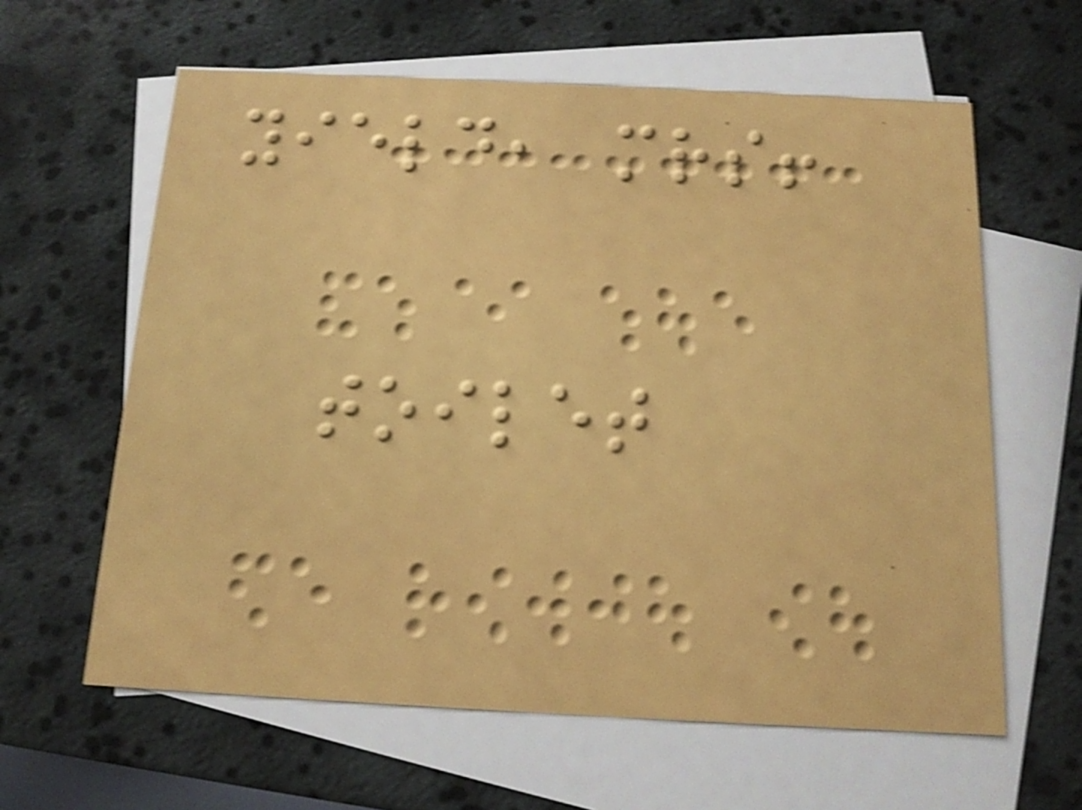yield, mrs!
toilet
